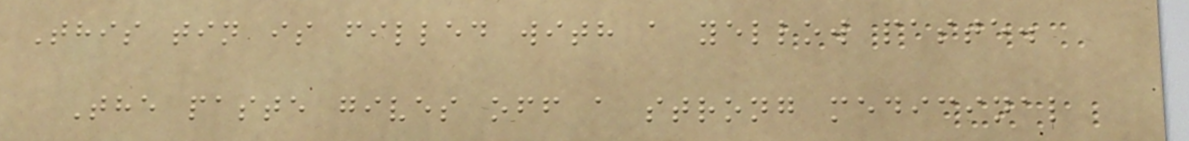This tin is filled with a yellow paste.
The paste gives off a strong medicinal
